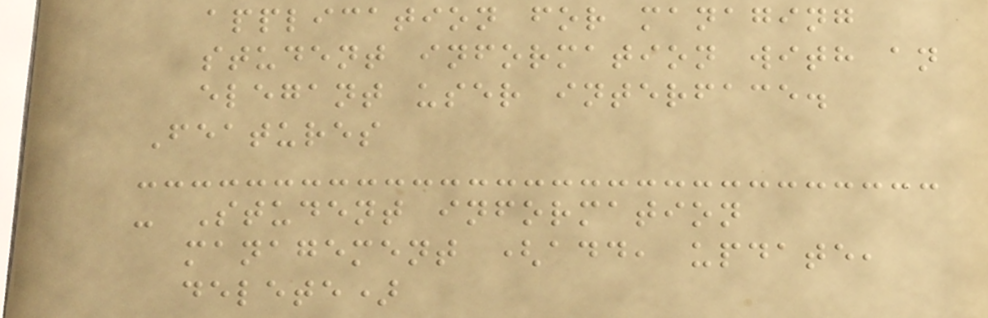application for managing
student information with an
elegant user interface.
Features
- Student information
management (add, update,
delete)
